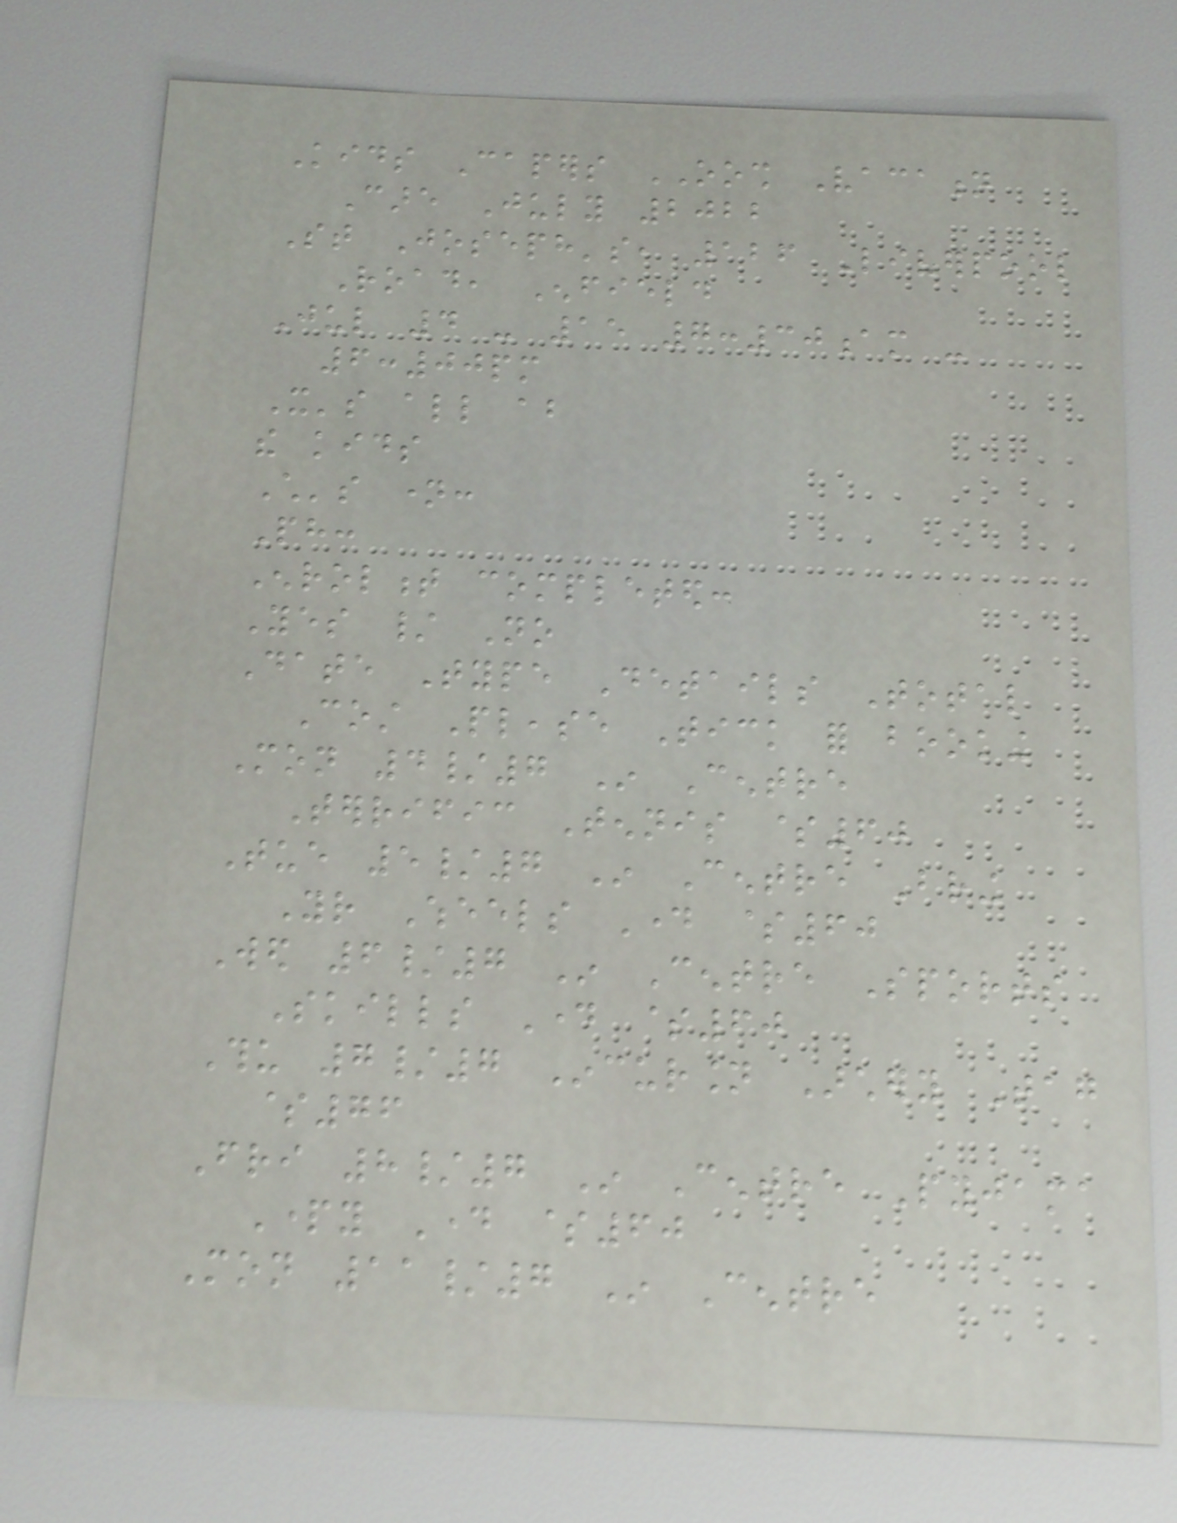Kids Capers OOSH Vacation
Care July 2022
St Joseph's, 126 Liverpool
Road, Enfield
Jul 4 - 15 7:30am -
6:00pm
It's all about
the kids
Child's name:
Ph:
Enrolment completed:
Yes / No
Date Type Details Total
Cost Please Tick for booking
Mon 4/7 In Centre
Terrific Tennis $60
Tue 5/7 In Centre Bring
Your Wheels Day $60
Wed 6/7 In Centre Sports
Skills Day $60
Thu 7/7 Incursion Archery Tag
$76
Fri 8/7 In Centre Pyjama
Party Day $60
Mon 11/7 In Centre
